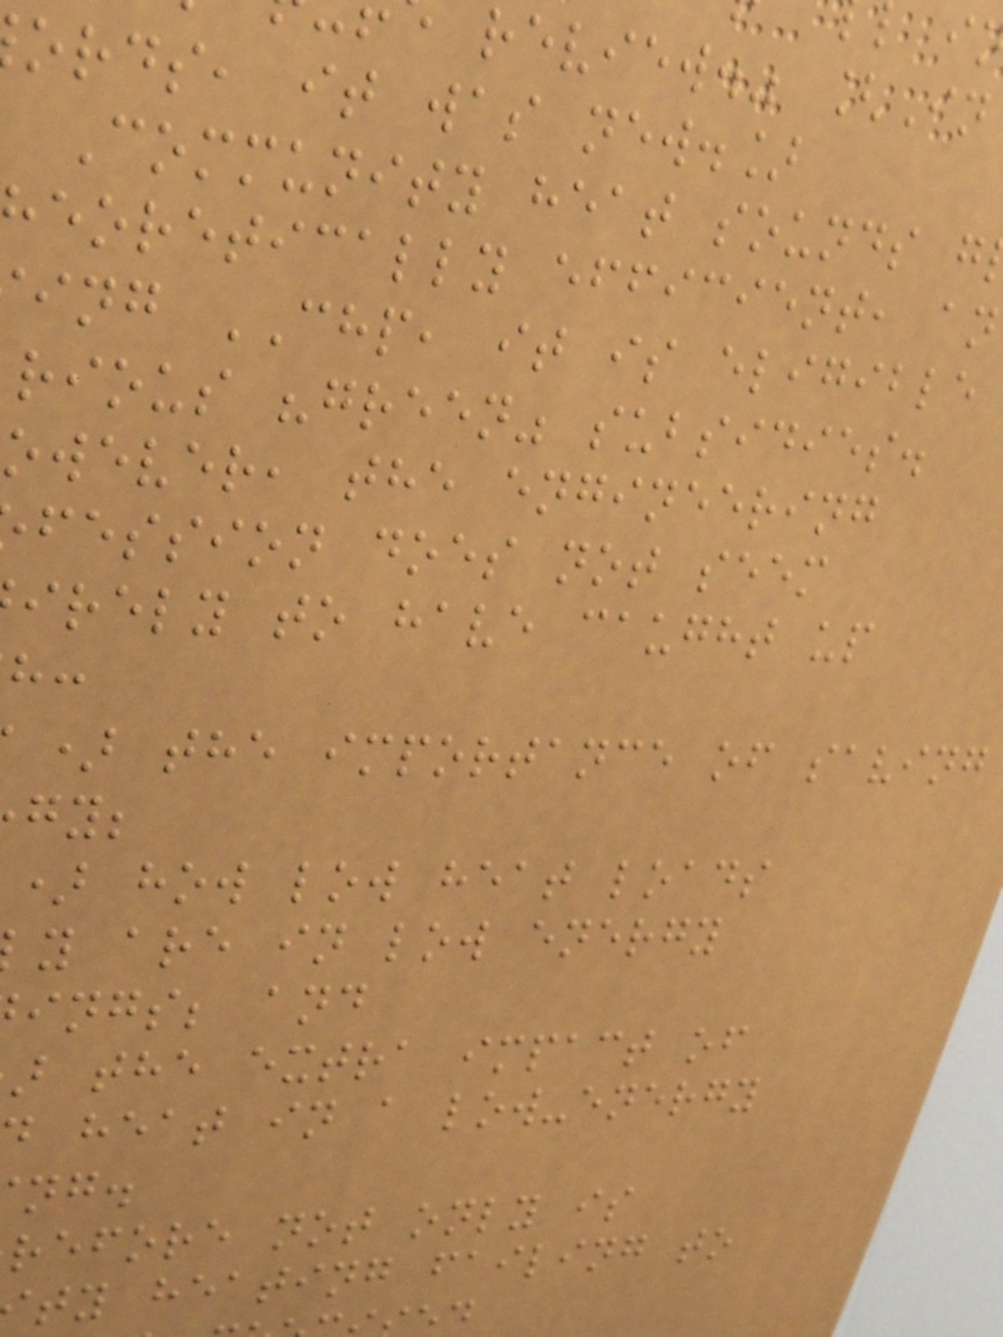review." [In
ords, it was new.]
Community heat sounds g
eoretically efficient, an
ing CHP, it is eligible
rious "green" subsidies.
owever, the engineering
fession does not seem
irely to have caught up
) the importance of saving
) how low heat loads
y are in low energy
ings; and
the extra impact of
heat in a low-energy
refore not only is
ty heating failing to
